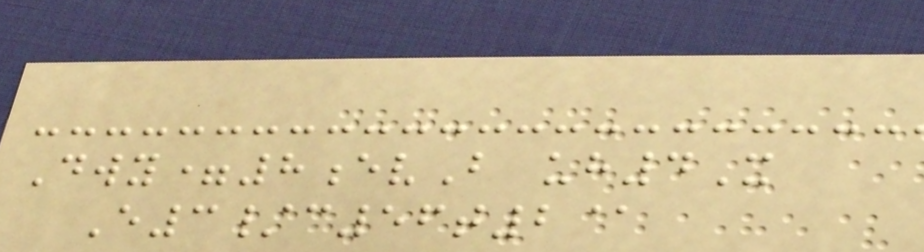Dwy=8evB uh4X
E3/c56t2@
